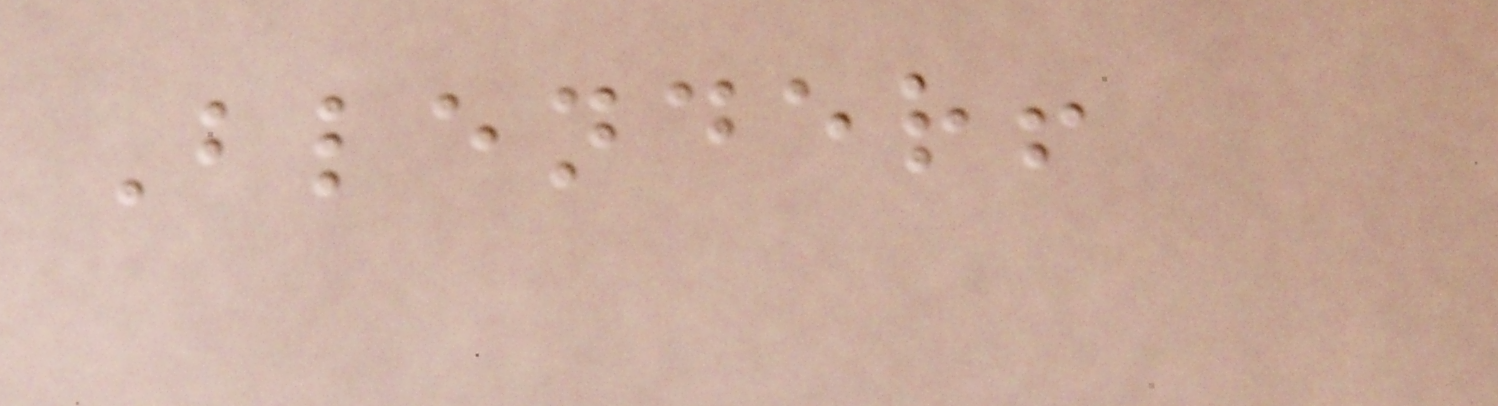Blender!
